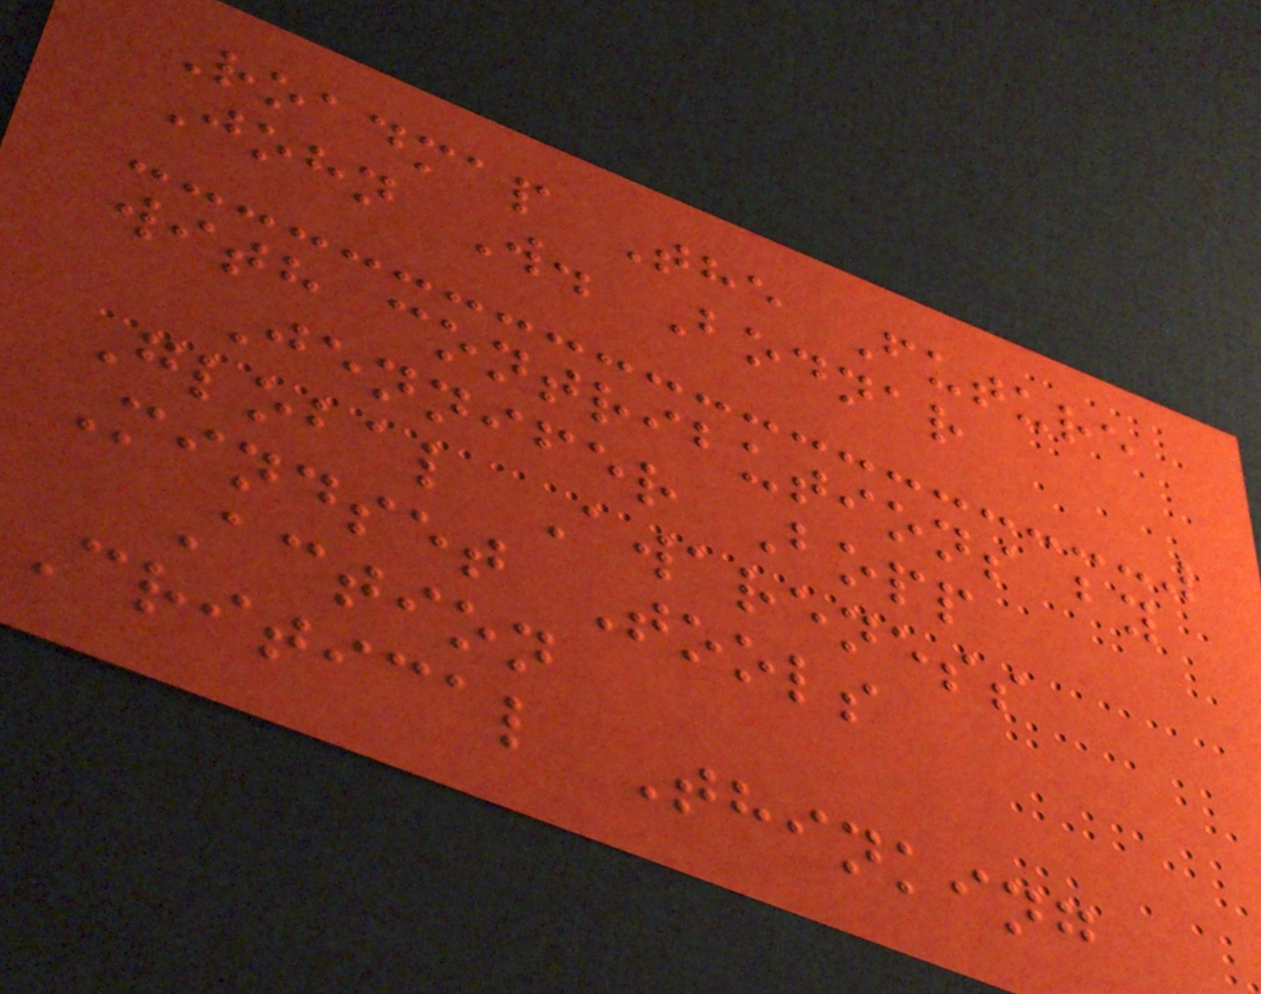Roadmap The Future
John W. Bodnar
with contributions by
Jennifer Bopp
Global Awareness
Mindset Tools
Action
Critical Thinking
